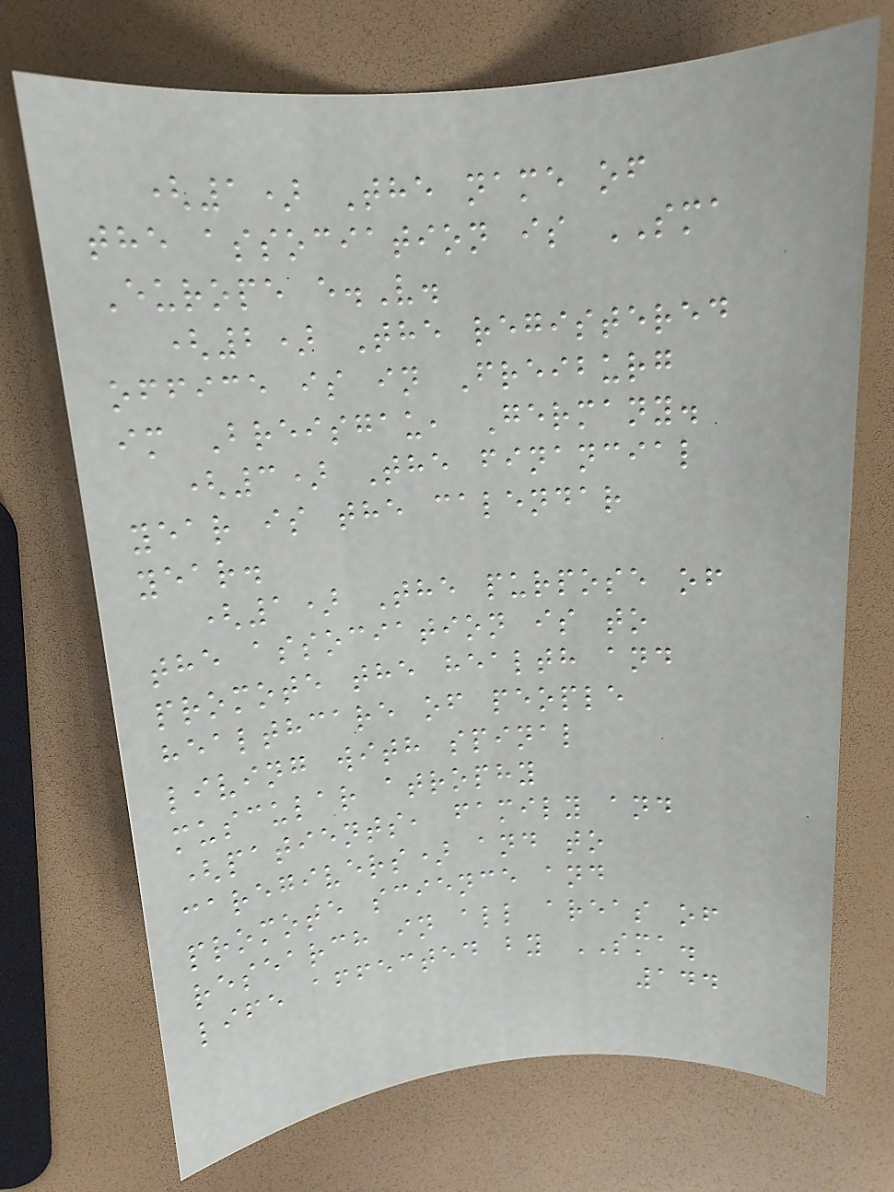(1) The name of
the association is SMA
Europe e.V.
(2) The registered
office is in Freiburg
im Breisgau, Germany.
(3) The financial
year is the calendar
year.
(1) The purpose of
the association is to
promote the health and
healthcare of people
living with spinal
muscular atrophy
(patients, family and
caregivers) and to
promote science and
research in all areas of
life affected by SMA.
144
